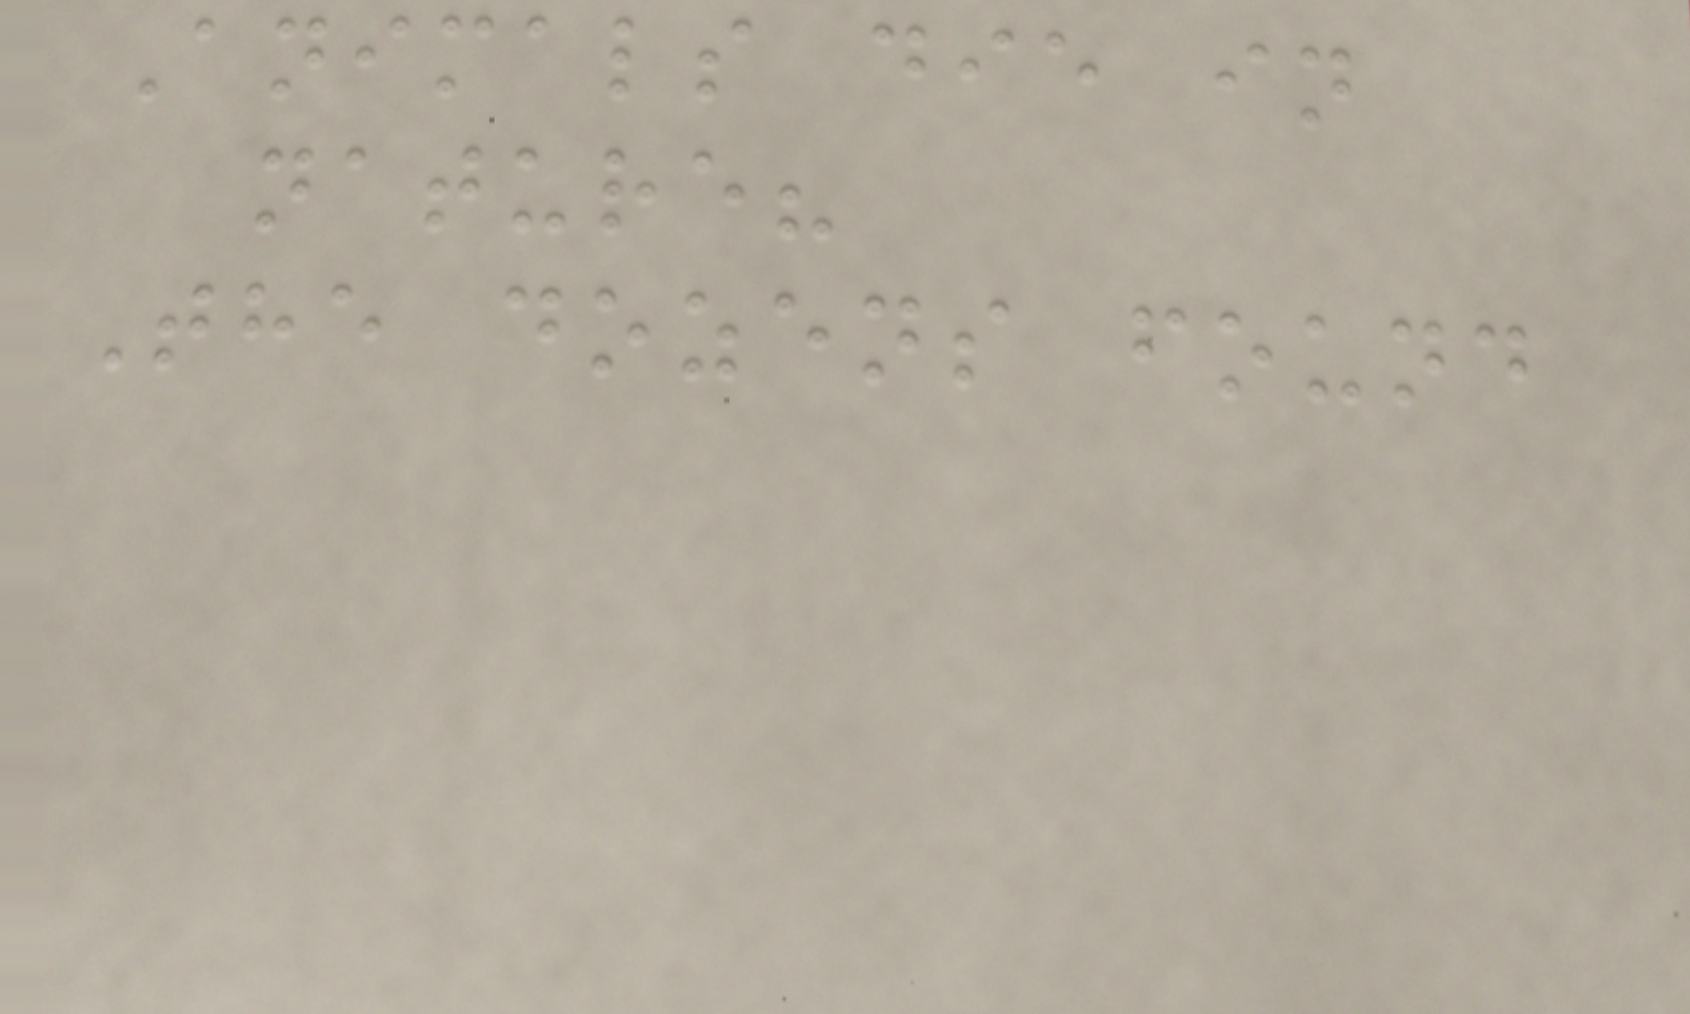Animals die in
nature?
The dozens found
